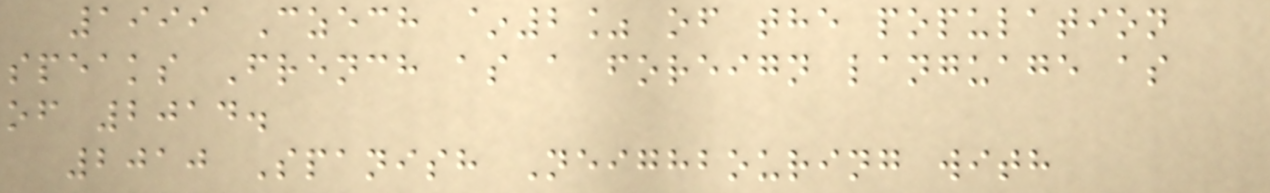1999 Czech ~2% of the population
speaks French as a foreign language as
of 2014.
2010 Spanish Neighbouring with
